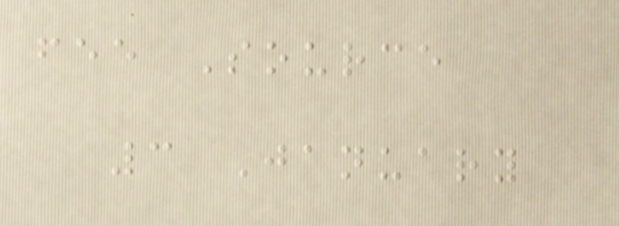fee Source
3 January
